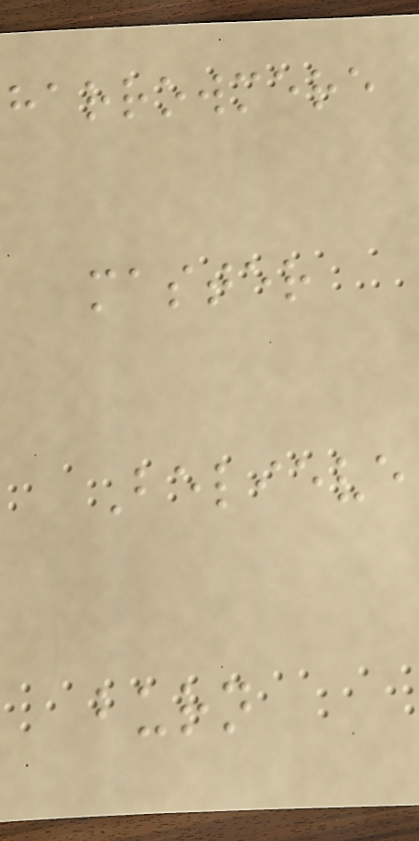harrowmere
master
Believe
burn
